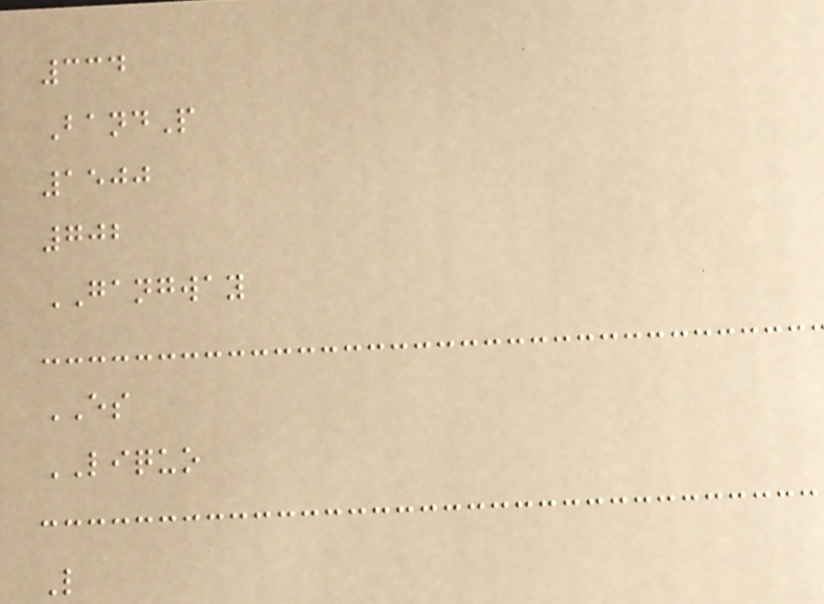334
BandP
1500
702
GANGWAY
ES
LIQUO
L
